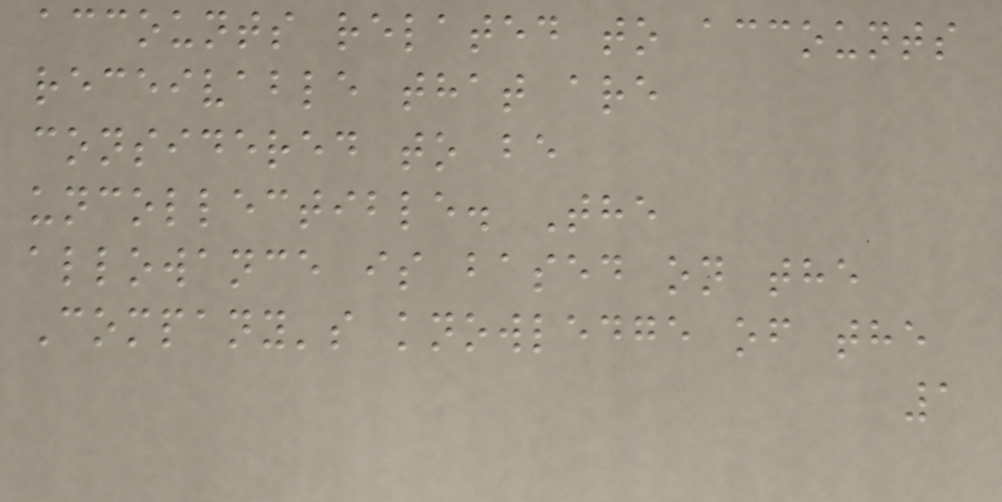accounts related to accounts
receivable that are
considered to be
uncollectible. The
allowance is based on the
Company's knowledge of the
1
